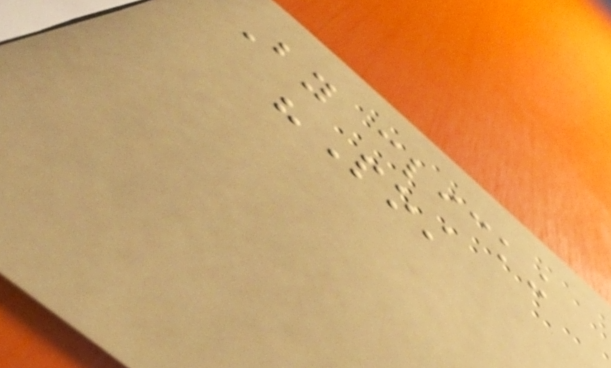By clicking
"Post
